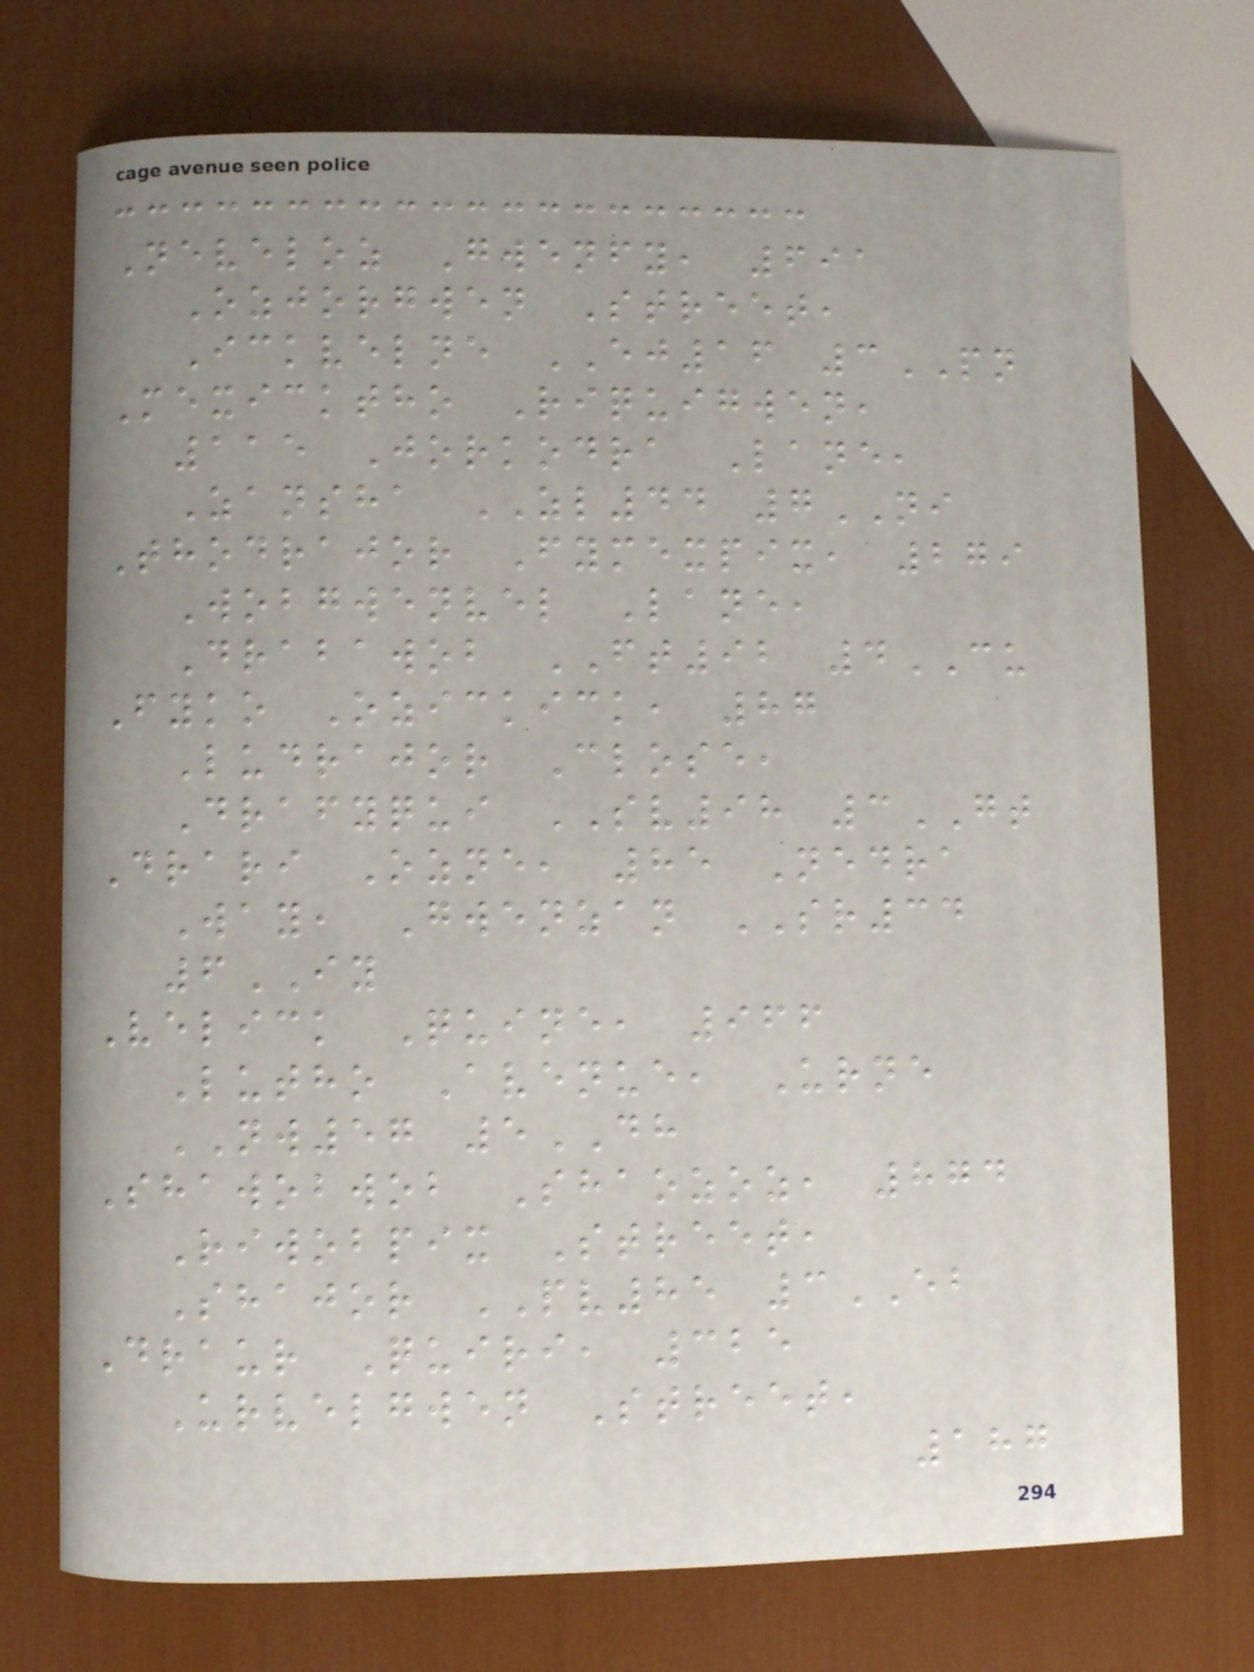Neveloz Gwenfy, 691
Ozjorgwen Street,
Ickvelne EJ16 3PN
Mexicktho Riquigwen,
115 Jorkodra Lane,
Zansha ZL44 7NI
Thodrajor Fymexpix, 279
Wobgwenvel Lane,
Drabawob FT92 4CU
Fyko Ozickick, 87
Ludrajor Close,
Drafyqui SV98 3GT
Drari Ozne, 85 Nedra
Way, Gwenzan SR34
6IY
Velick Quine, 966
Lutho Avenue, Urne
NW57 5DH
Shawobwob Shaozoz, 874
Riwobpix Street,
Shajor PV85 3EB
Draur Quiri, 325
Urvelgwen Street,
187
